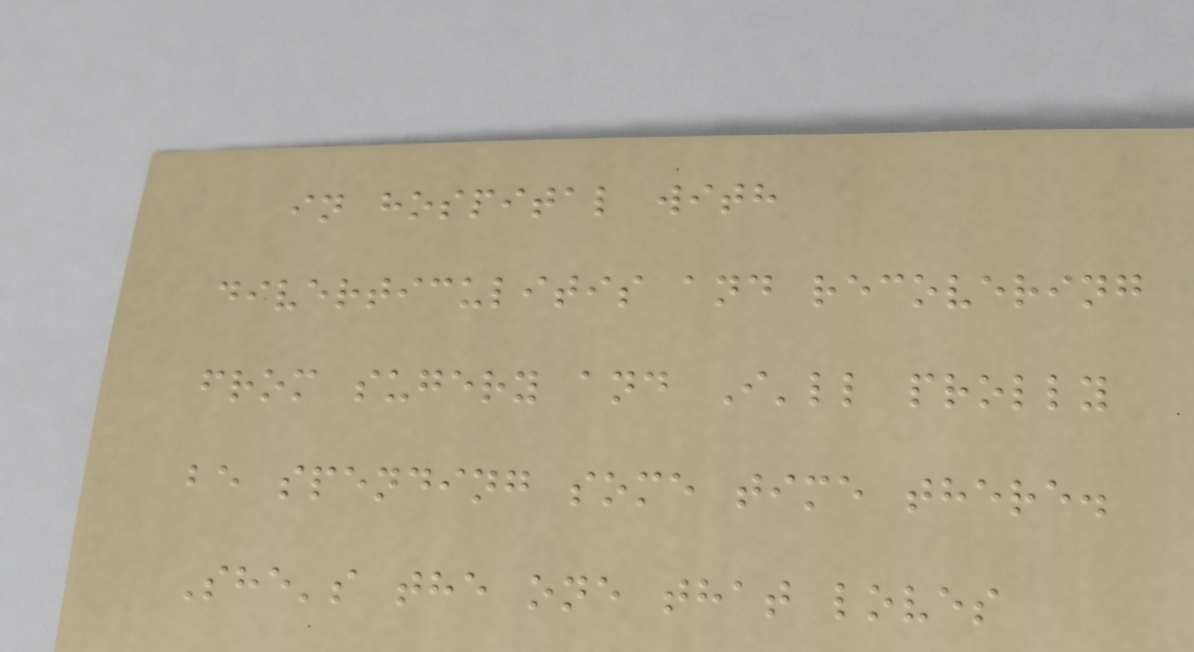in hospital with
diverticulitis and recovering
from sugery and I'll prolly
be spending some time there.
She's the one that loves
